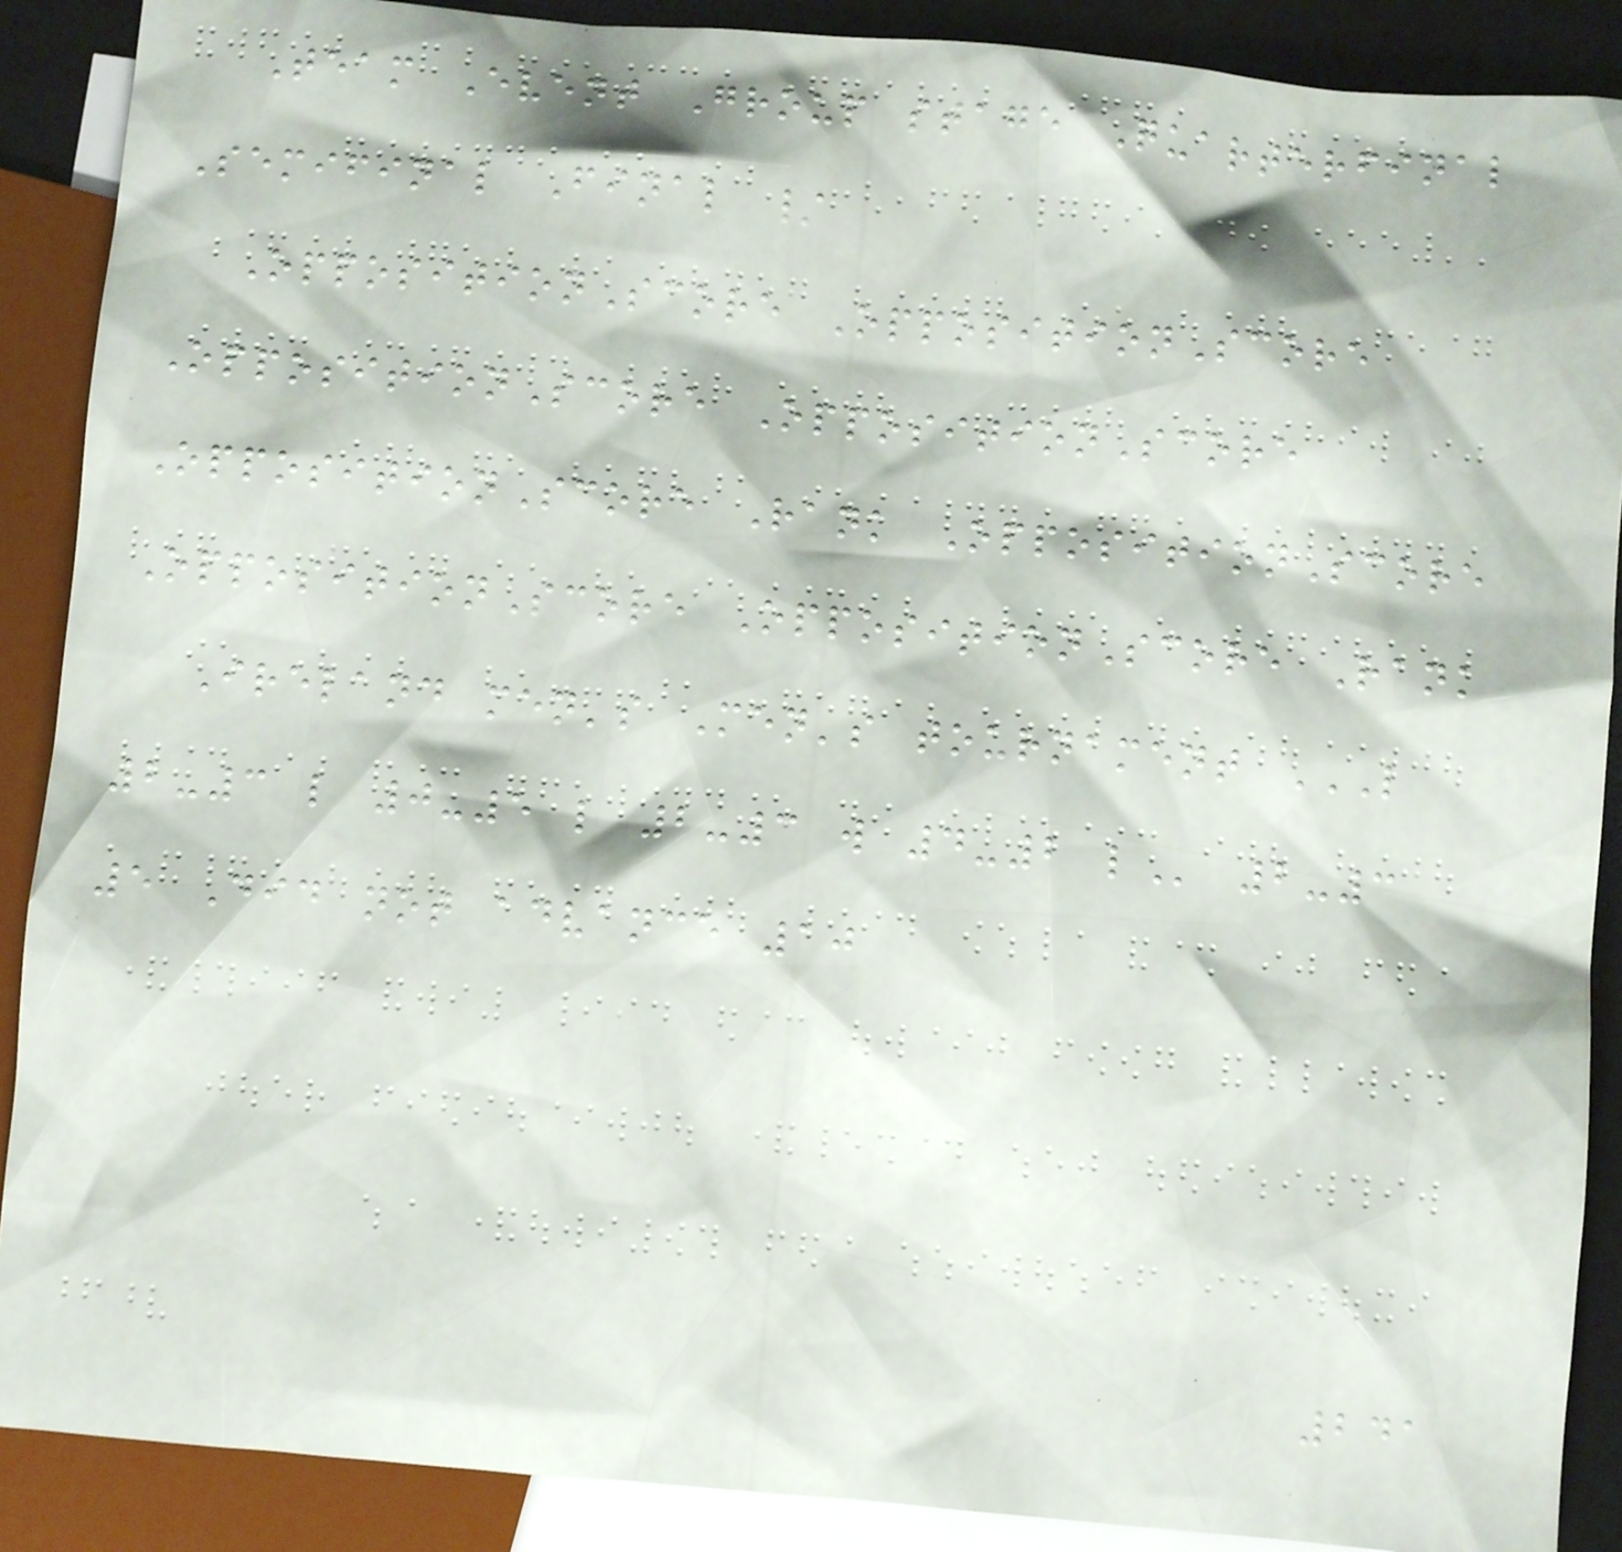Team Event Group stage Quarterfinal
Semifinal Final /
OppositionScore OppositionScore
OppositionScore OppositionScore
OppositionScore Rank OppositionScore
OppositionScore OppositionScore Rank
Ireland men's Men's tournament L
2-3 L 0-5 L 2-3 W 4-2 L 2-3
5 Did not advance 10
241
